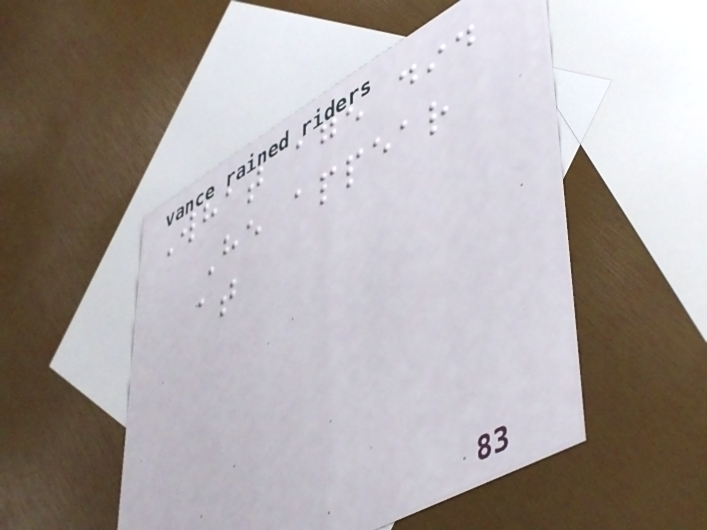What age did
He appear
at
